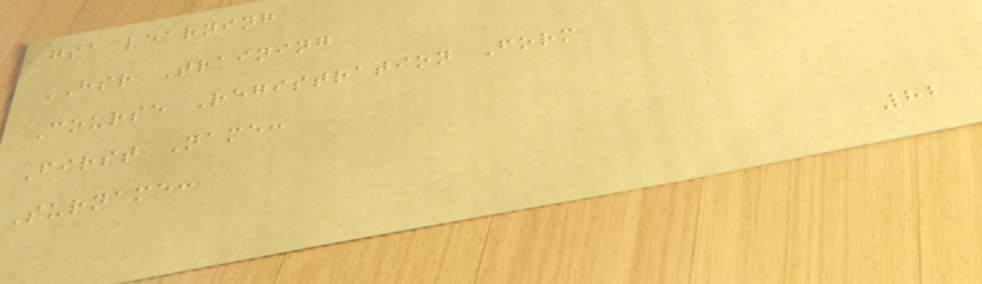gsa learning
HSR Training
Course Registration Form
First Name:
Surname:
82
